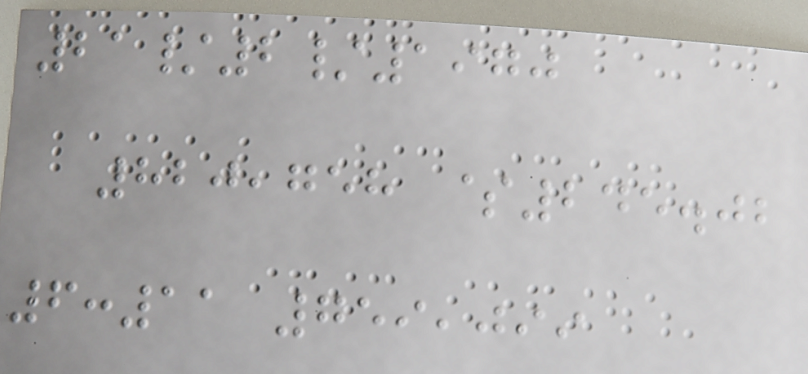21/2/1970
820,758 $245.02
6:11 759,099
